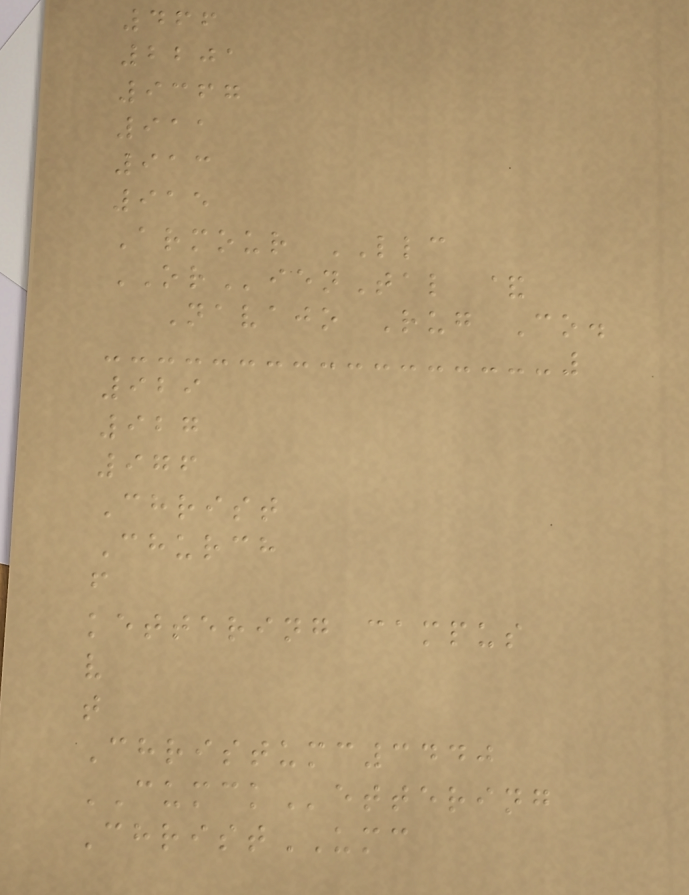466
2201
9367
911
913
915
Armour LLC
ORienTal &
Navajo Rug Co.
929
927
976
Christ
Church
f
kettering campus
v
t
Christumc3440
CUMCKettering
ChristUMC
